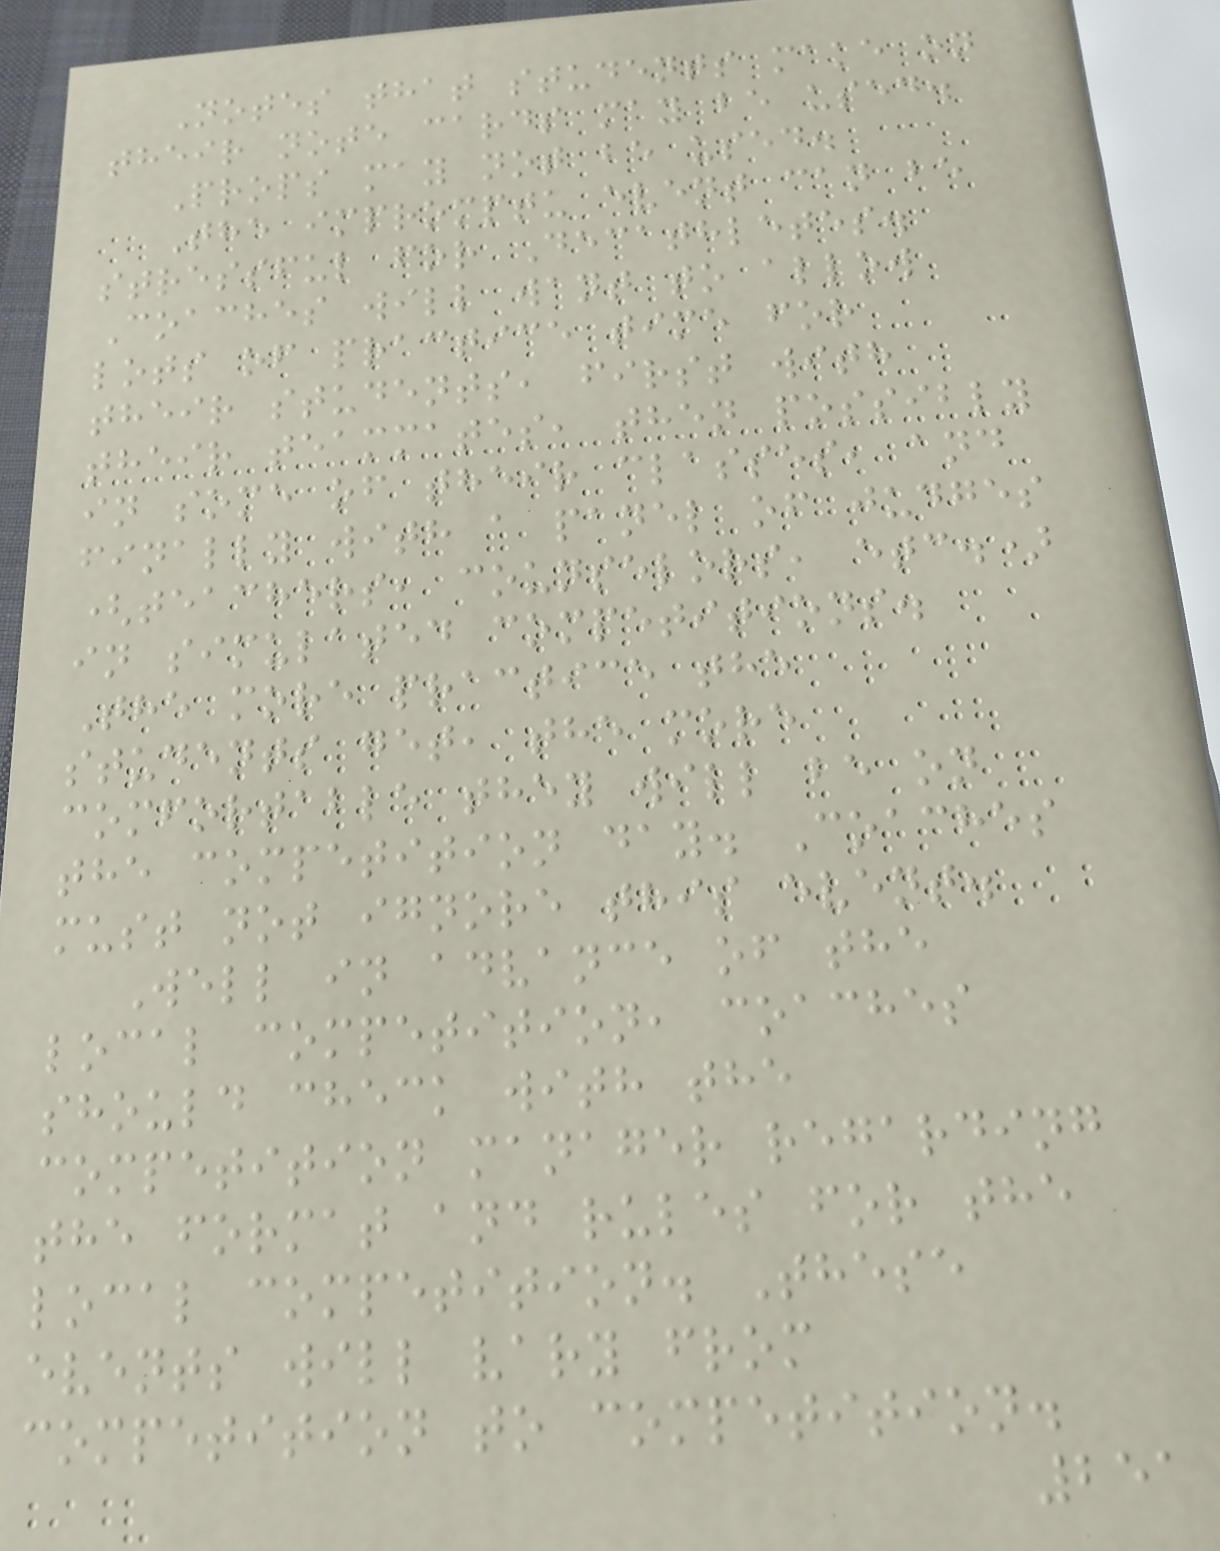Notes that students make on
their note cards may be used.
Props may not be used.
The impromptu event can be
stressful for Decathletes.
Coaches will want to allow
lots of practice time for
their students, first with
their teammates, then possibly
in some of their classes, and
finally with a panel of judges
(teachers, counselors, etc.)
in simulated competitions.
The more practice the
students get, the more
comfortable they will be on
the competition day. Coaches
must not ignore this event.
Well in advance of the
local competition, coaches
should check with the
competition manager regarding
the format and rules for the
local competition. These
events will vary from
competition to competition.
251
